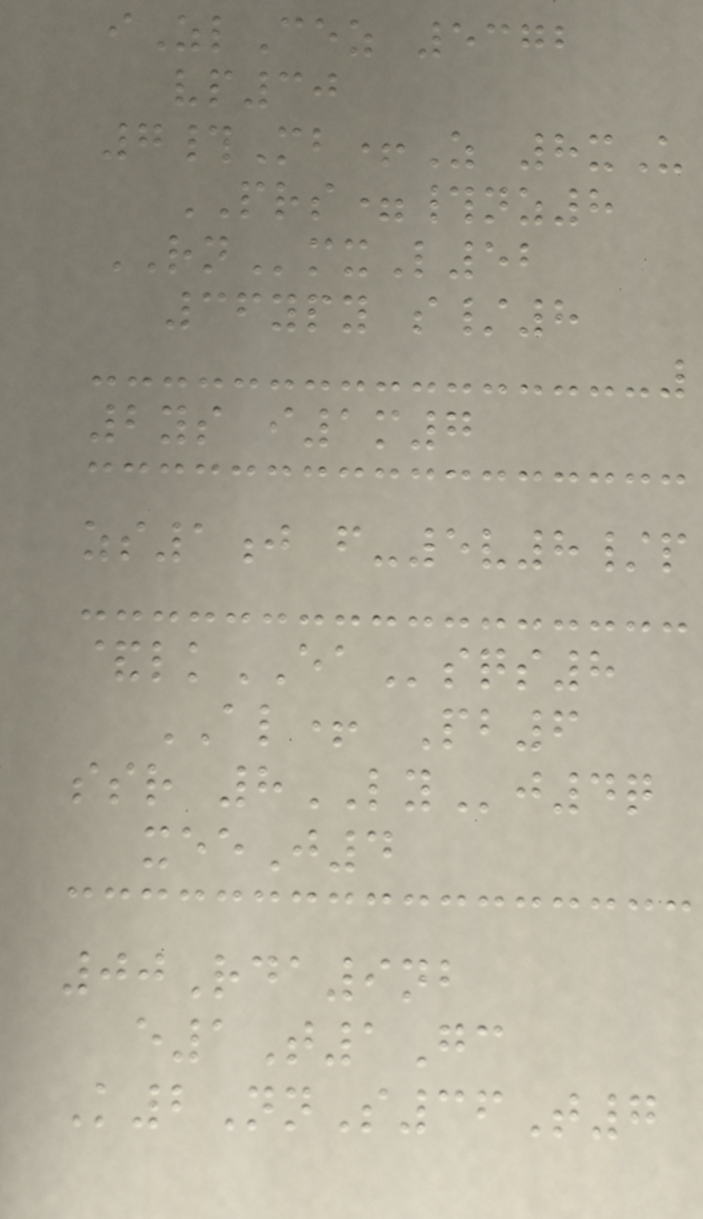iZlCez 5372
vp30
7#Mb+Z 8xU
PRS=#nz8
RNmxL52
36ypy s/8
2ys i1m7
zs1j f-5v8/p
&lkEAsqs8
AL+ Pb6
ssr 8LYj4q
xeeJ4
00Rda9nb
e1T1Gc
K2NnS36T7
